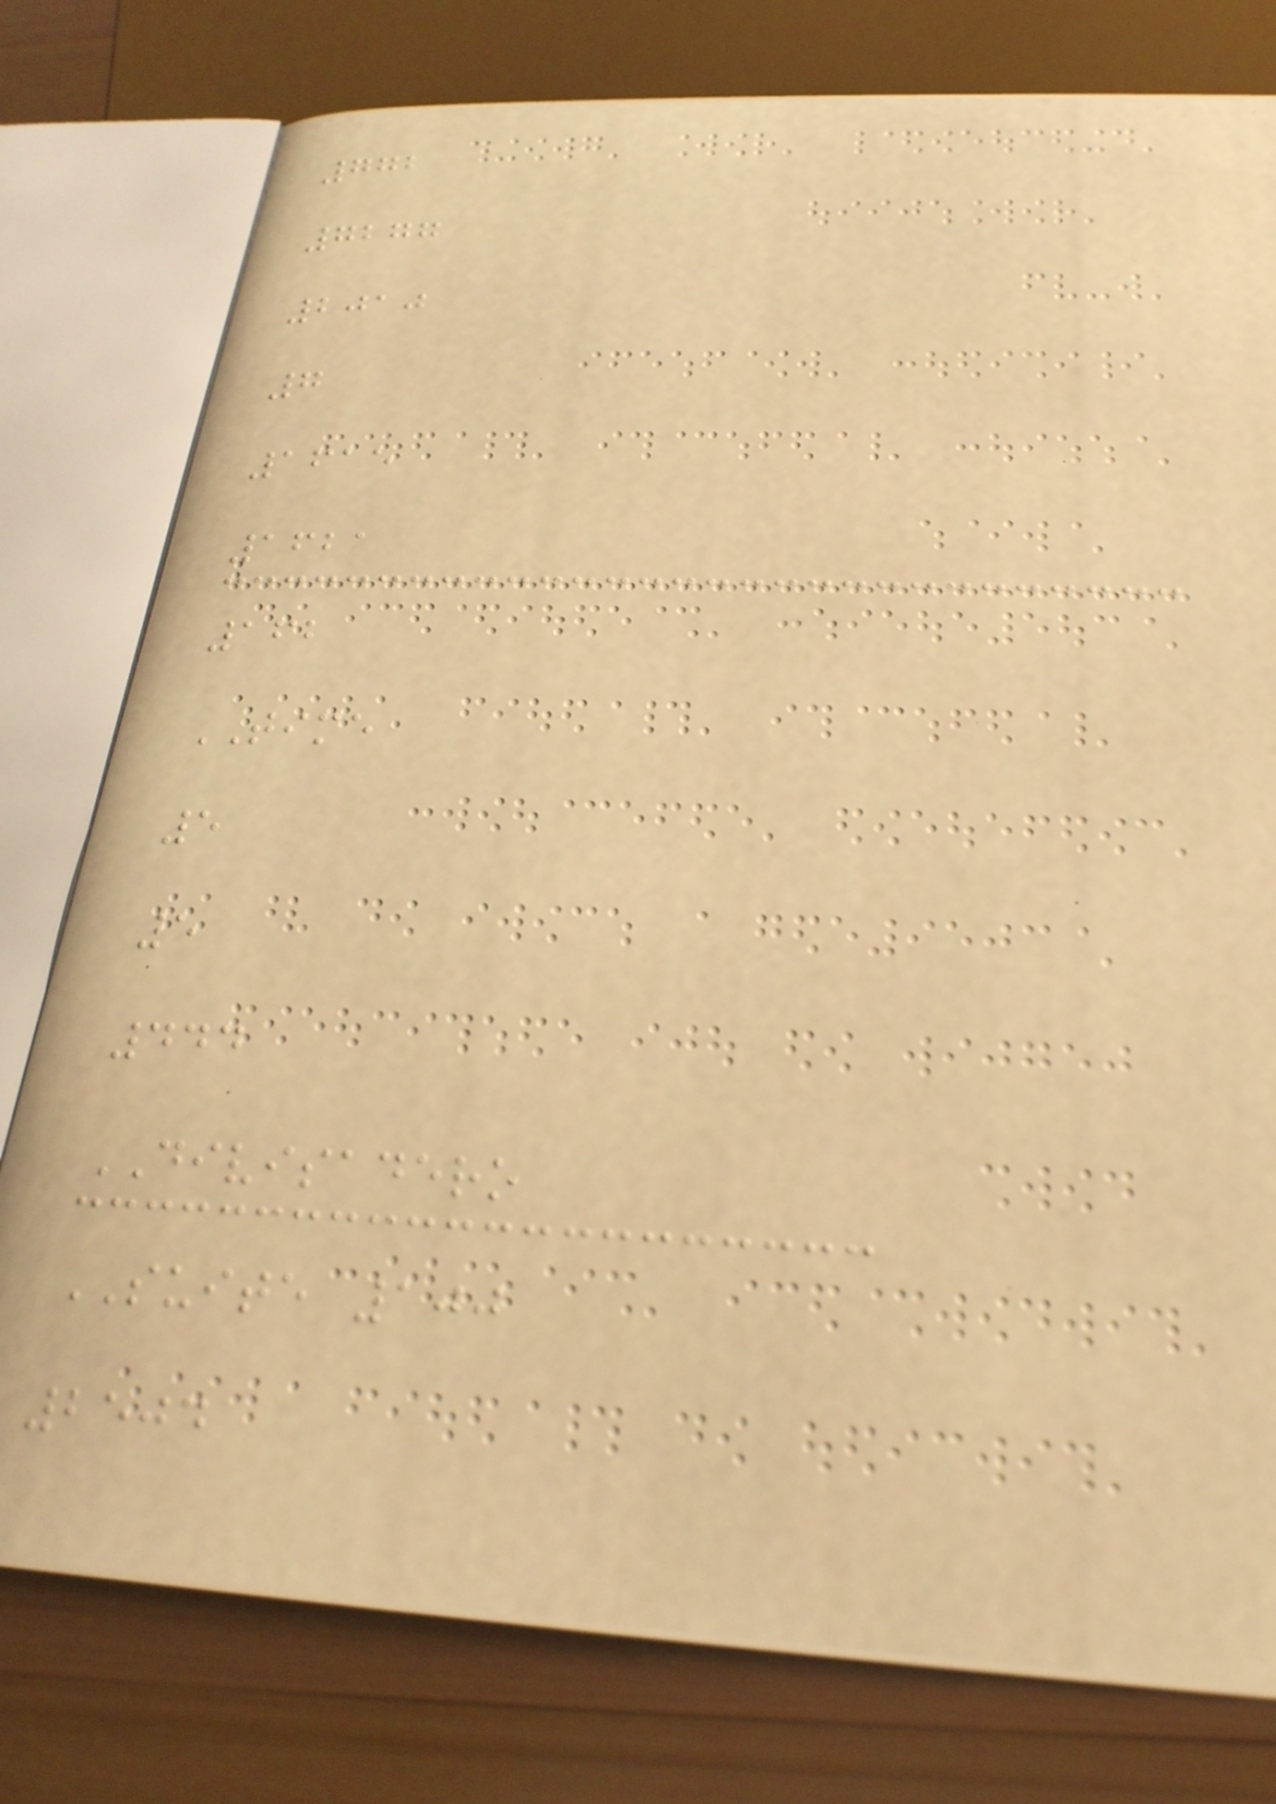772
7277
2010
7
1615
1621
162
TIME
5
5
444
DIVISADERO
SUITE 100
2504
